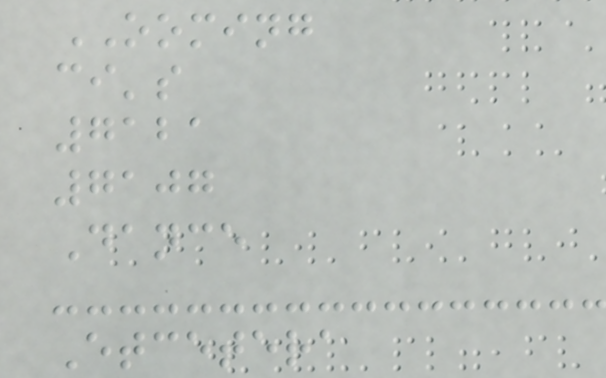OOMING
ci's
7121
7107
Dance
Etcetera
